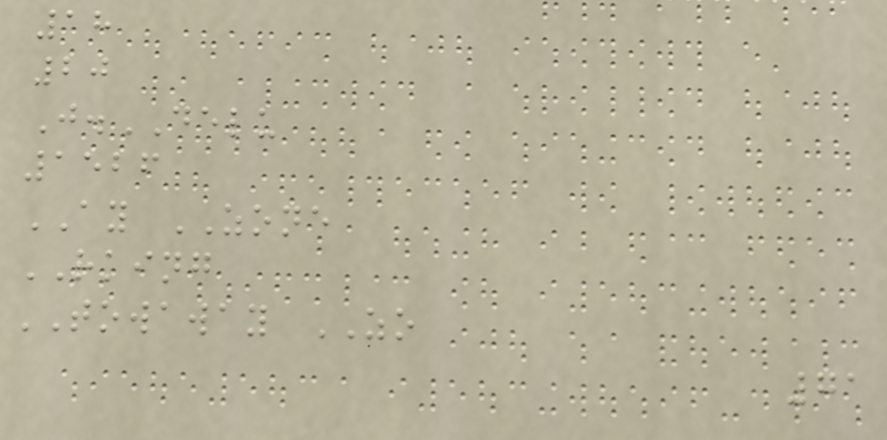18
20
J.DELU
1526
AY ZONE
RKING
TOWAWAY ZO
71
